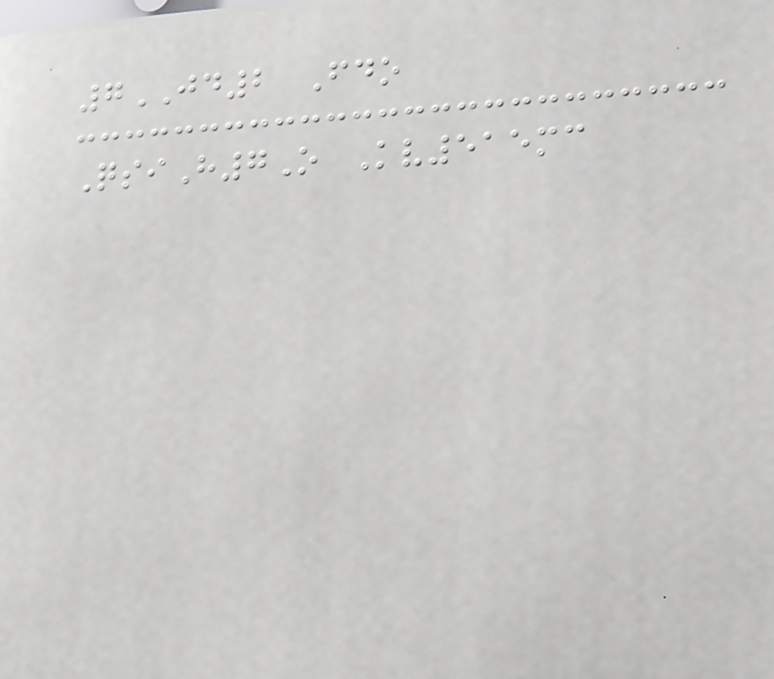7JD2 Fdo
QsiH7O Kv515mc
